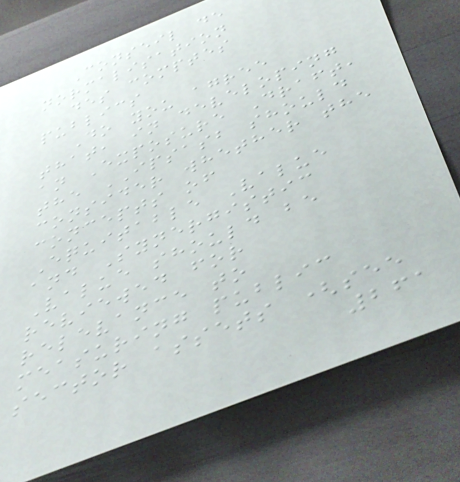Conseil de
normalisation
des comptes
publics
Do you agree
that, in developing
an Exposure Draft,
the IPSASB should
consider whether the
concepts of
Equitable Value
and Synergistic
Value should be
reviewed for
relevance to
measuring public
sector assets (see
261
